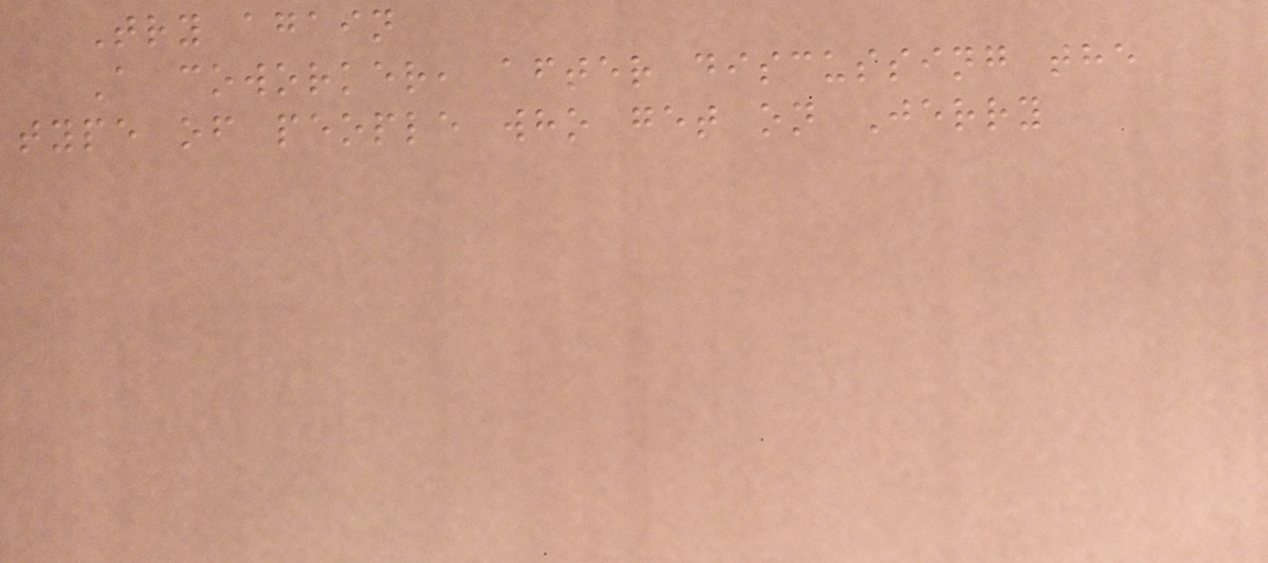Try again
A coworker, after discussing the
type of people who get on Jerry
